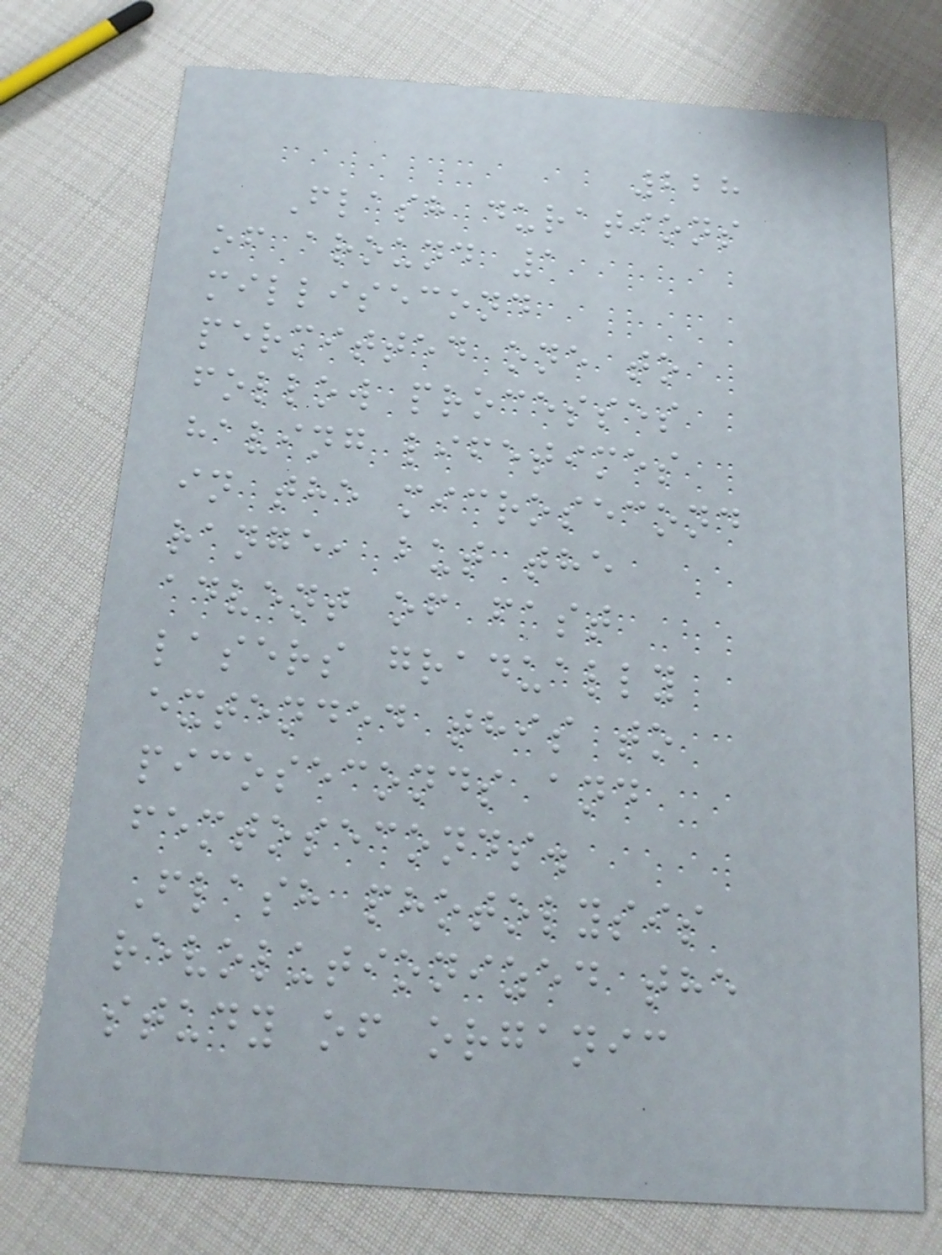228
Flash durations
of around 1
millisecond
permitted one to
follow processes
having lifetimes
in the microsecond
range, but the
advent of fast
lasers gradually
extended this to
picoseconds and
femtoseconds.
Flash photolysis
revolutionized the
study of organic
